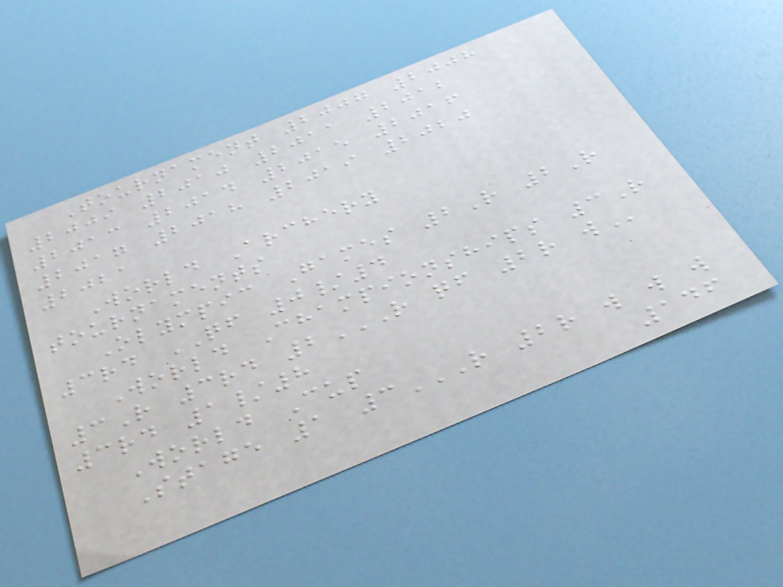Tournament 2007 2008
2009 2010 2011 2012
2013 2014 2015 2016
2017 2018 2019 2020
2021
World Archery
tournaments
Olympic Games 2R 2R
3rd QF 0/4
World Championships 3R
3R 3rd 2R QF 2R W
3rd 1/8
World Cup
Stage 1 3R 2R W W W
146
